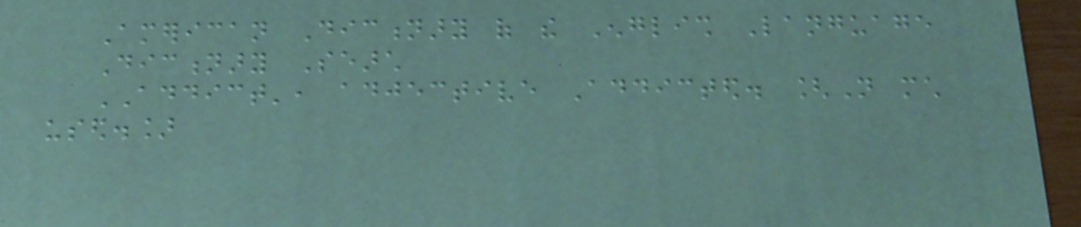American Dictionary of the English Language
Dictionary Search
ADDICT', adjective Addicted. [Not much
used.]
